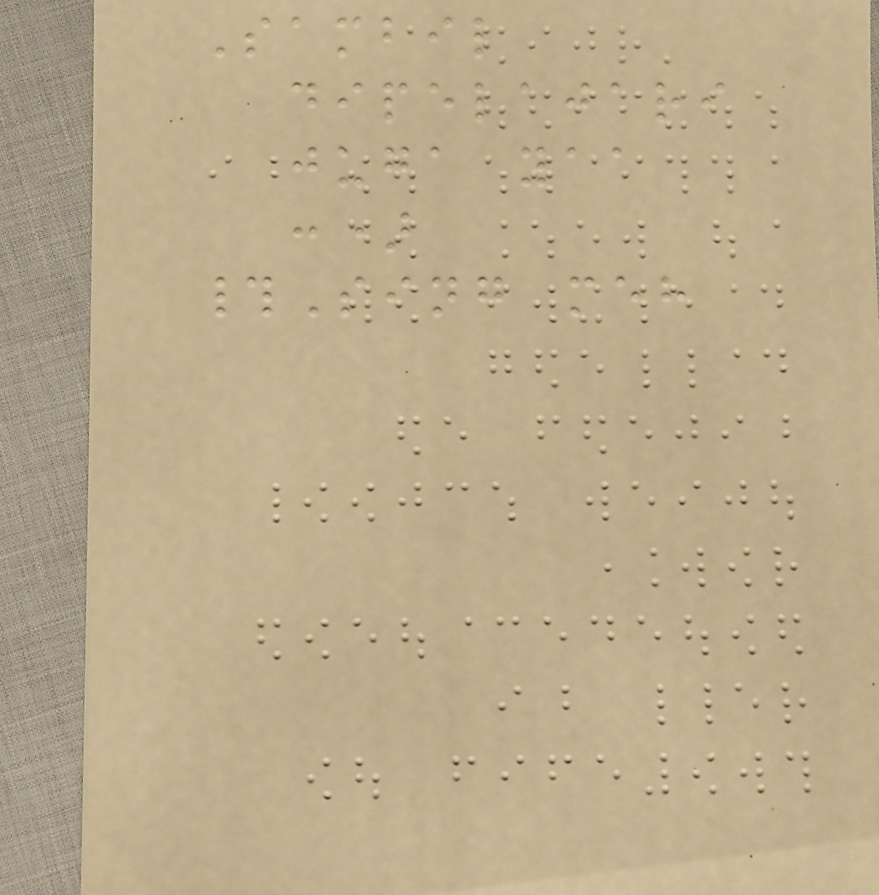Sambil
dipelajari
juga yaa
:)
#Sing meh
